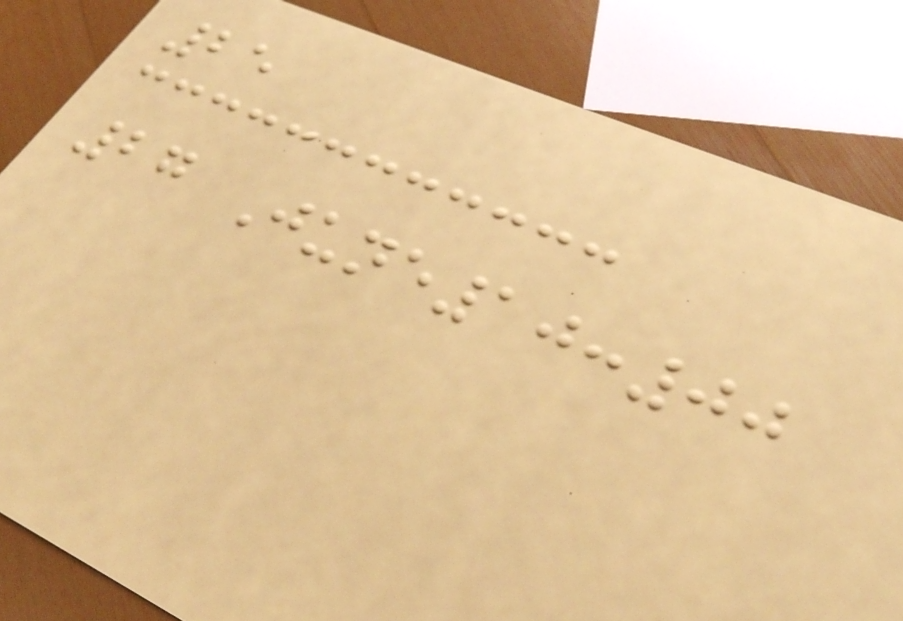25
27 June10:00
